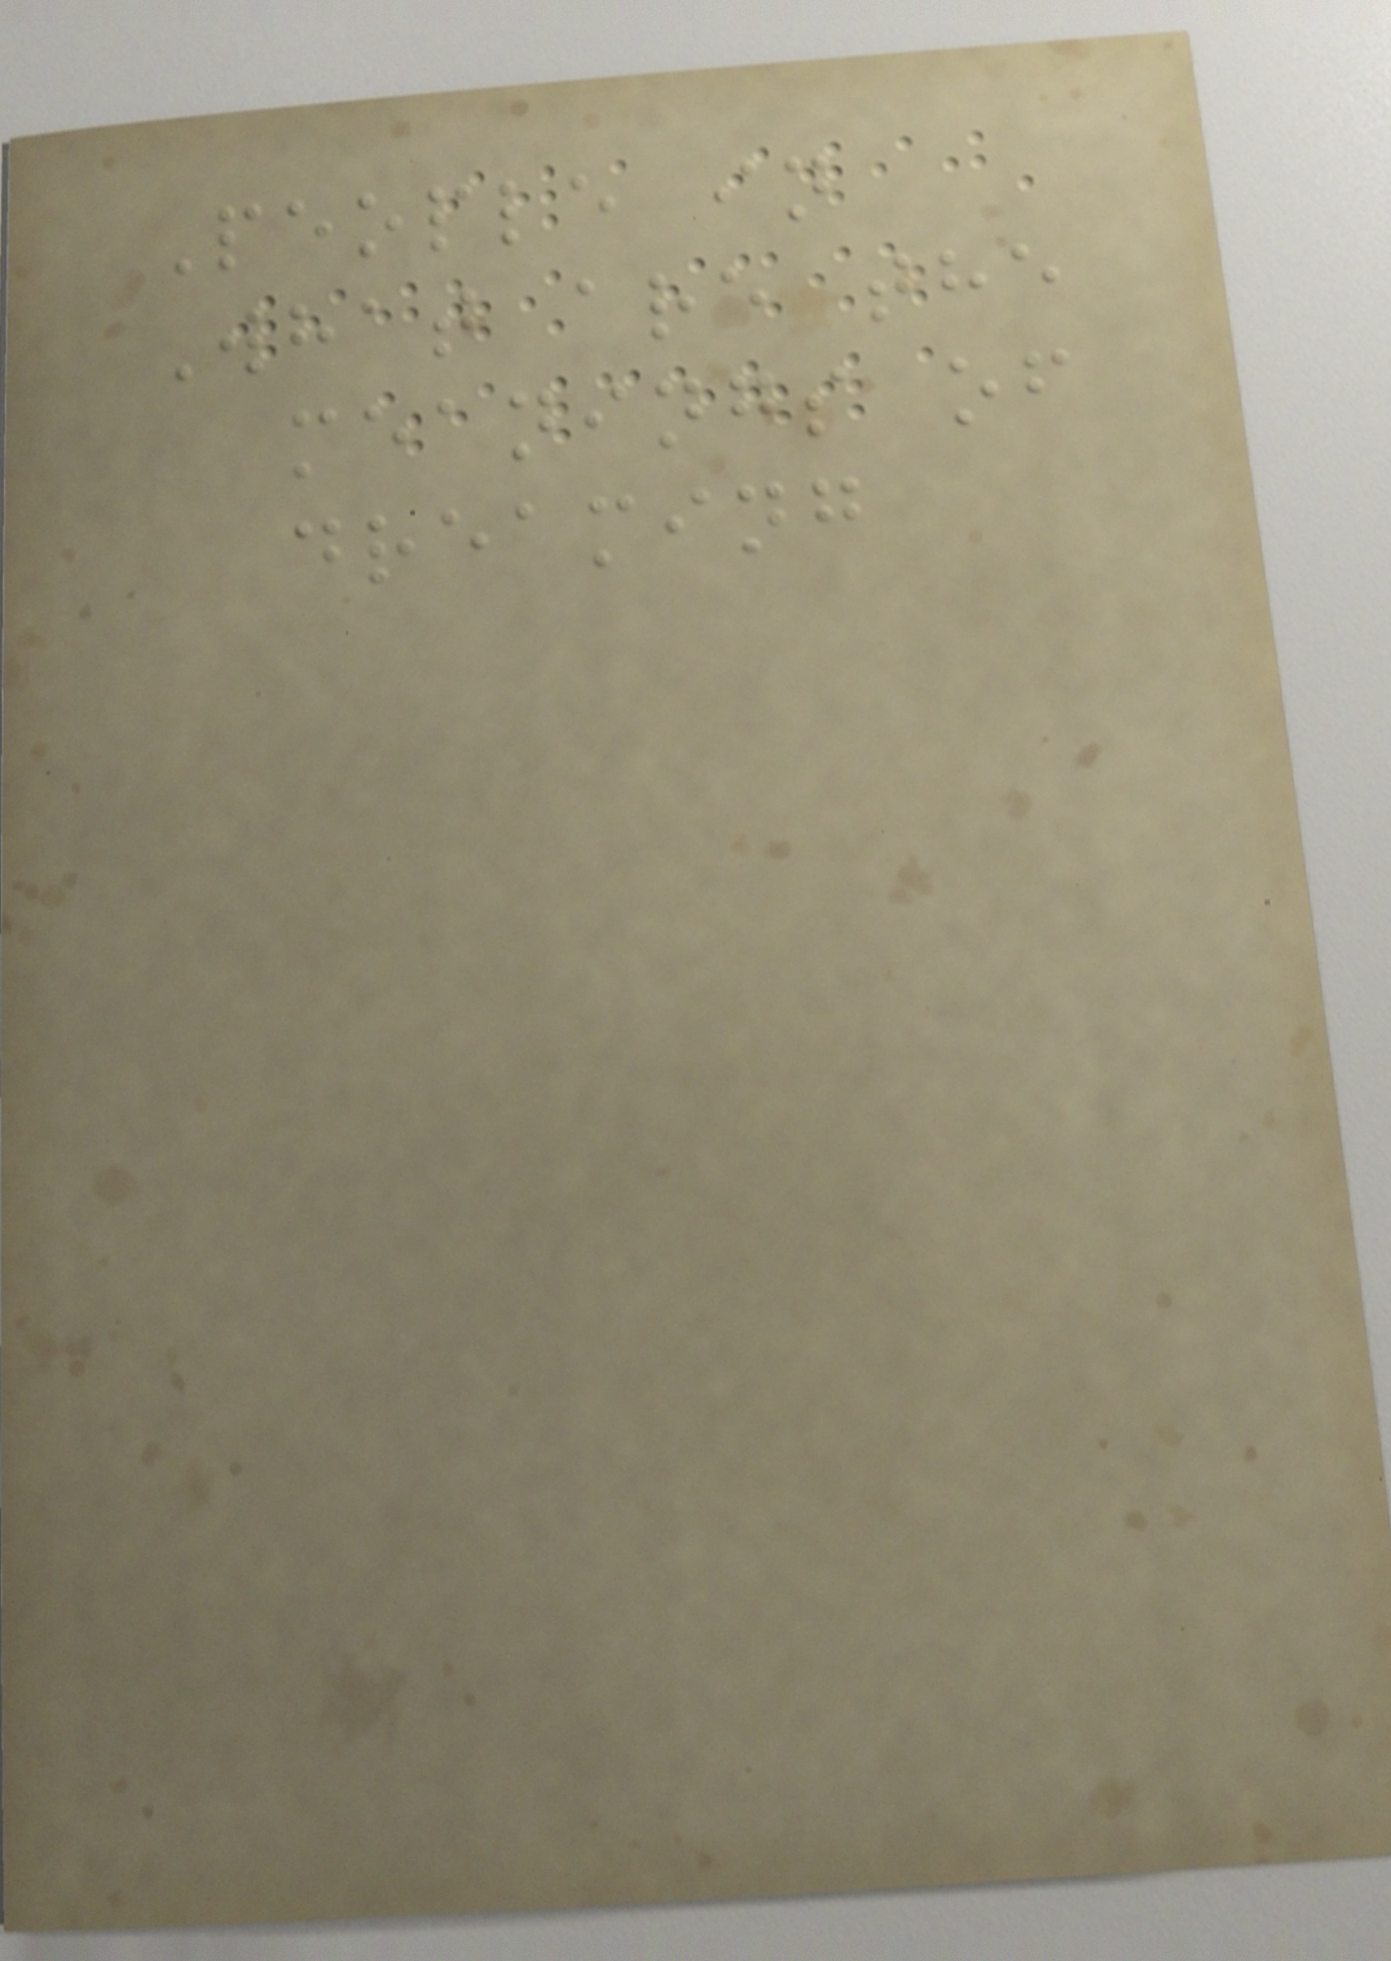People in
What are the
meanings of
dreaming
